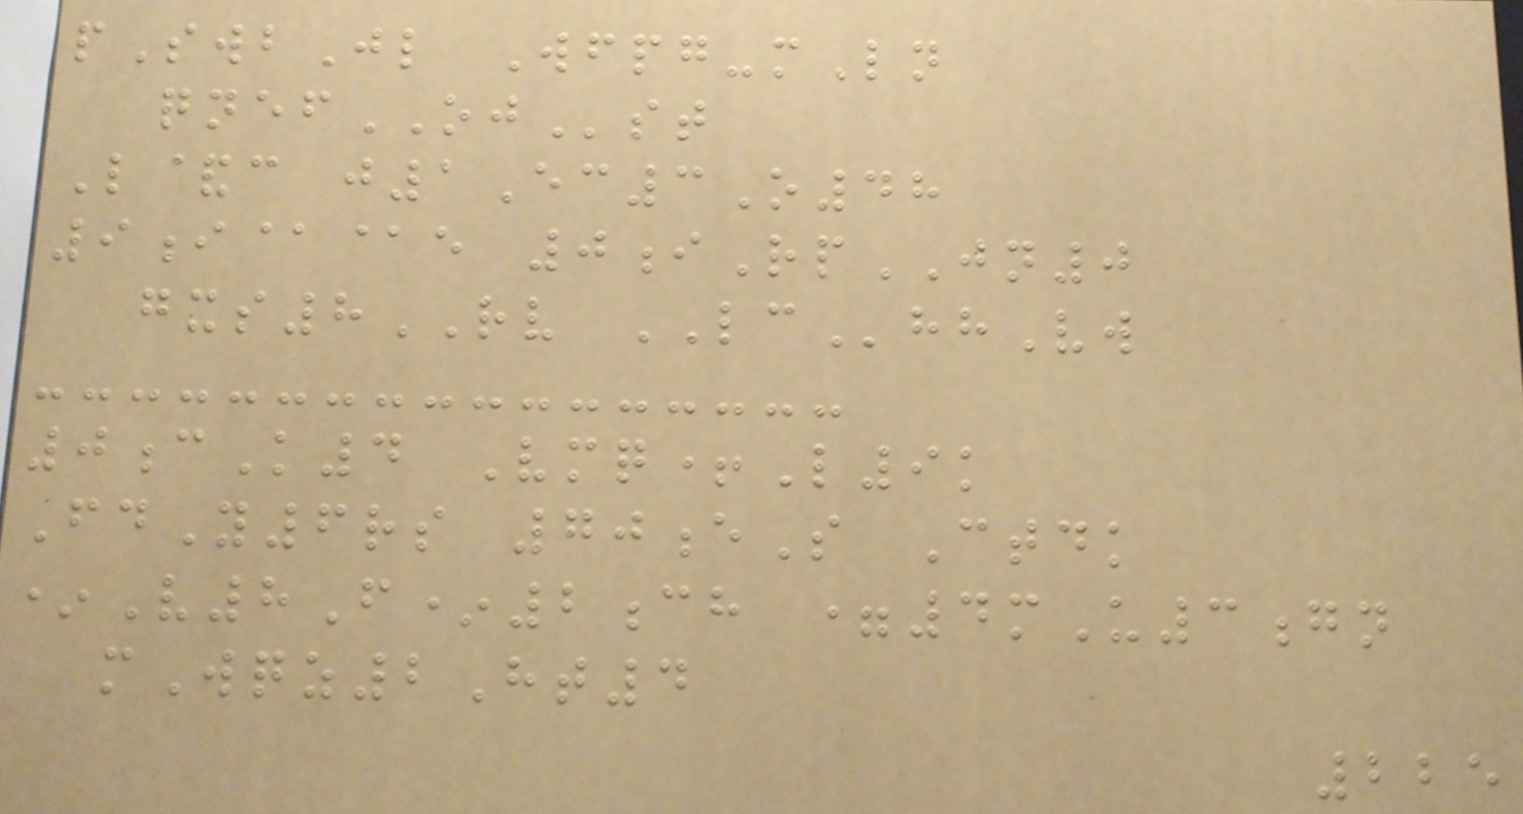pSwbJl Wfpg-mLn
qnefOJst
L&c j1Ec3O48
9i@@e 0iRpJN0
gxs8RV LChhVw
0cK4 Vmq+L9k
FdY6rs 70eS Ctdk
*V8F*2ch =4mU3gn
mWqz2Ht4
225
